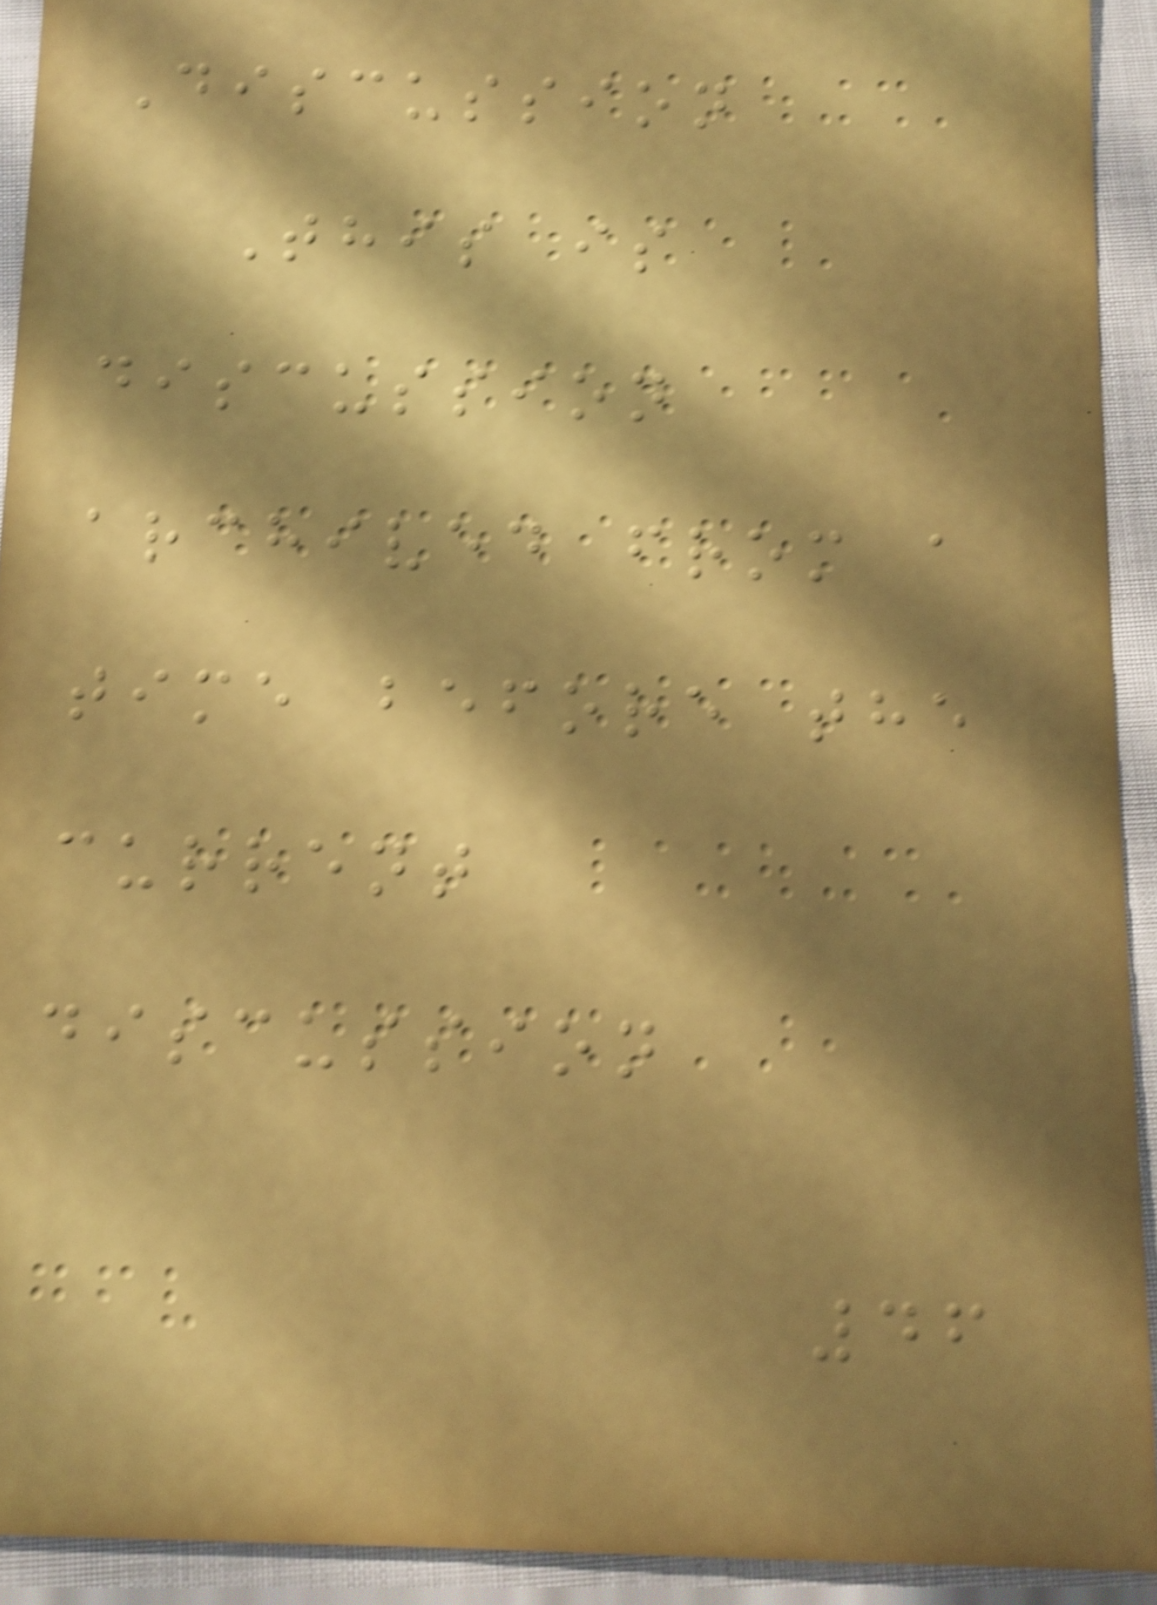Discussion
This is
discussion
archived from a
time before the
current
discussion
46
